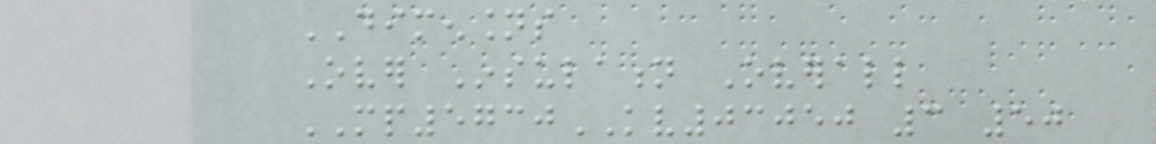DIMENSIONS
Over Insulation Overall
MP5730KV03050 3 50
